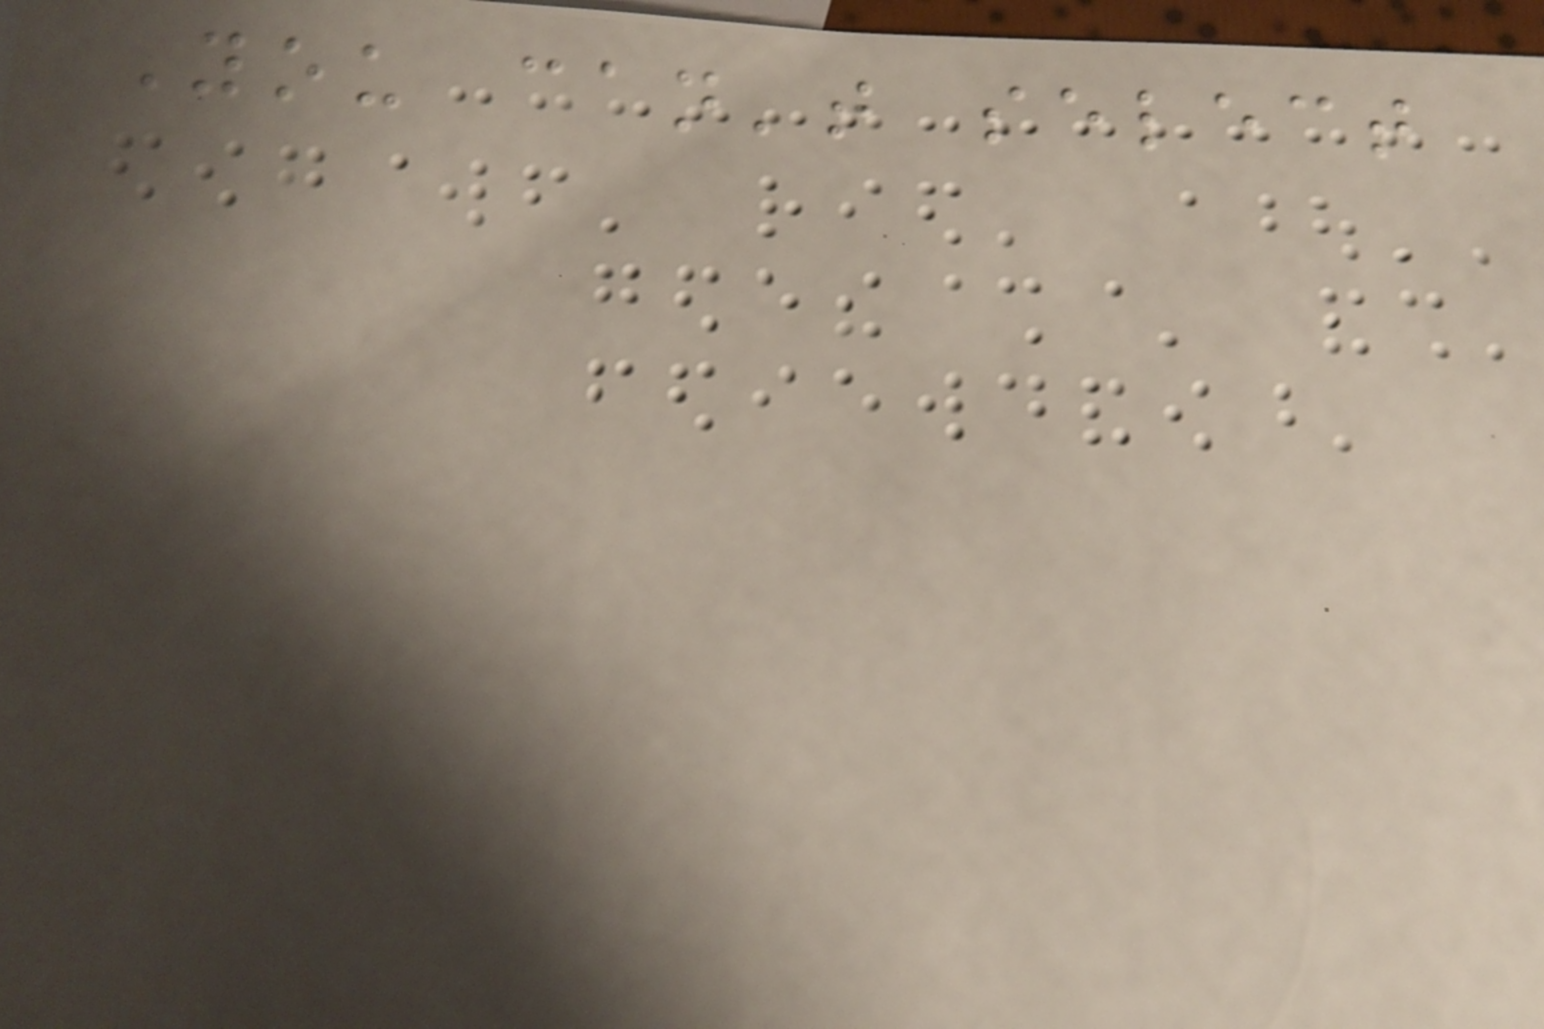You can't select
